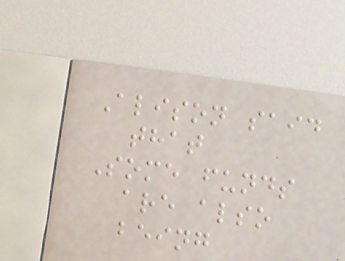Alison said
that
Some funds
are also
being
